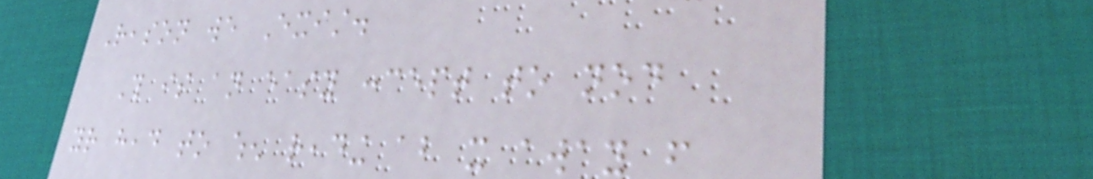Reason we Exist.
This is an easy concept to nod
your head to when reading about it away from
